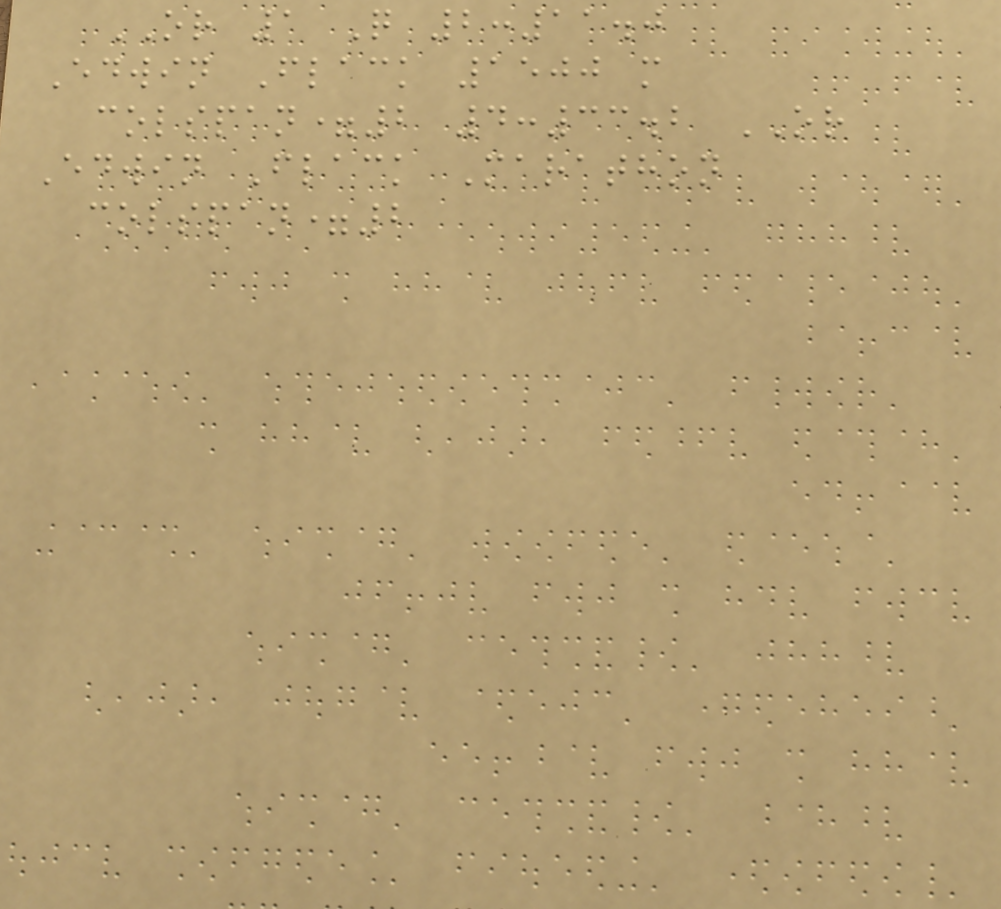OR 1 Q 2:11.0
Edwin Flack 1500 m
colspan=2 4:33.2 OR
Edwin Flack Marathon
colspan=2
